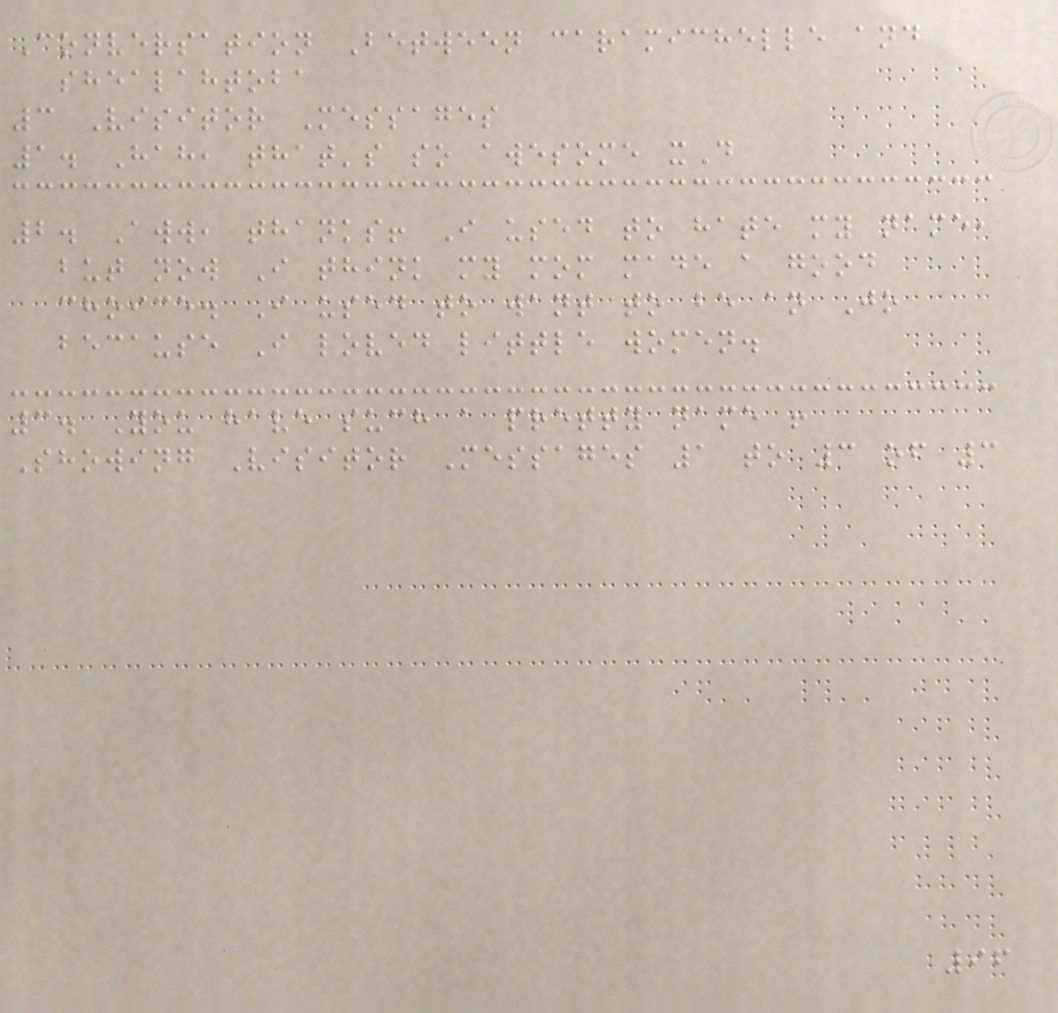Conversation Between caramichelle and
shealahtoba
3 Visitor Messages
1. Hah, that's so awesome xD
2. Aww, thanks! I used to hate my name,
but now I think my mom made a good
choice. I used to want to be an Jo
because I loved little women.
3. You have such a pretty name !
Showing Visitor Messages 1 to 3 of 3
96
